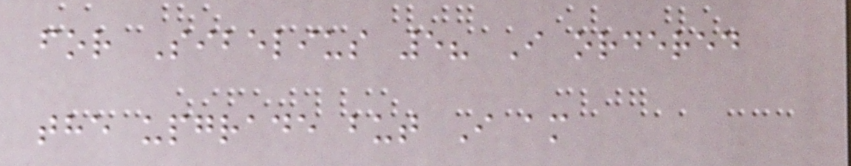for Sibelius 5? I ordered
the upgrade but I am
